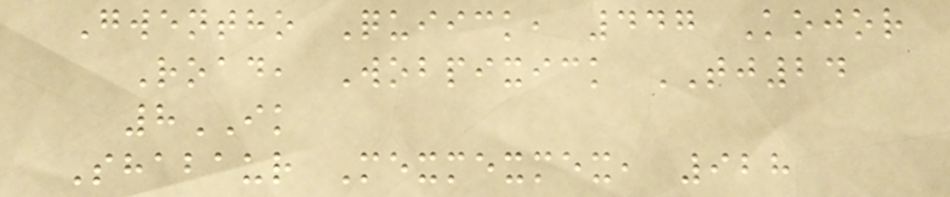Gwentho Quiick, 447 Kojor
Road, Wobpixick TJ24
8IK
Shabaur Mexmexmex, 928
